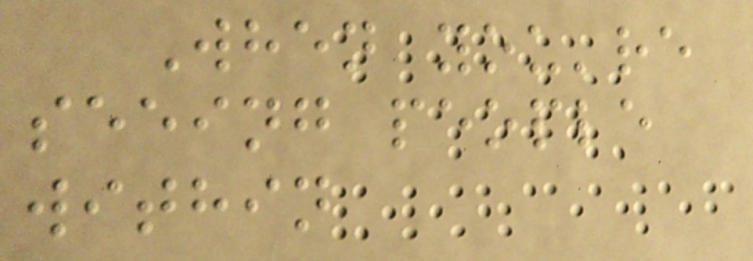When you're
seeing people
within
